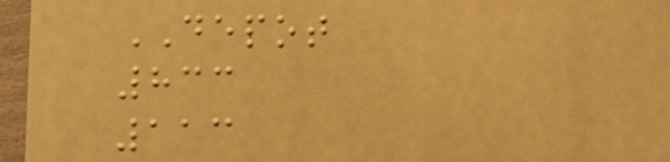DEPOT
833
113
